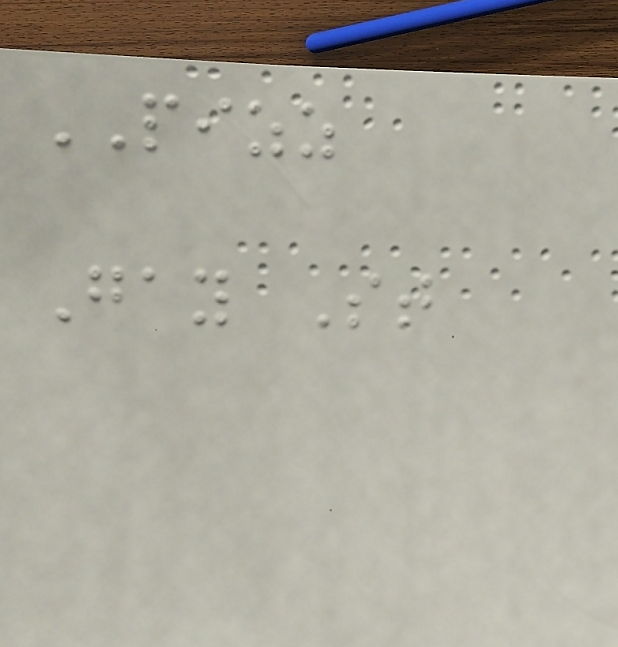PIZZ
Gay St
